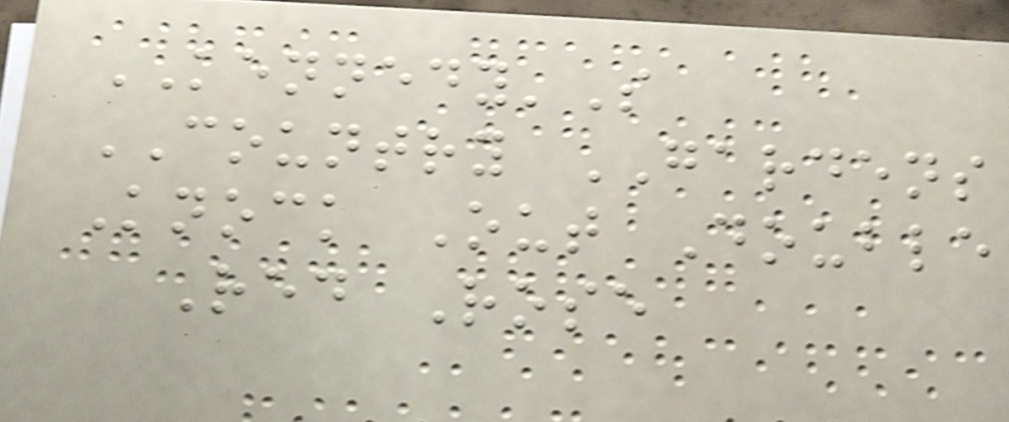KENNEDY'S
COUNTRY GARDENS
Knock Out Double
Red Rose
